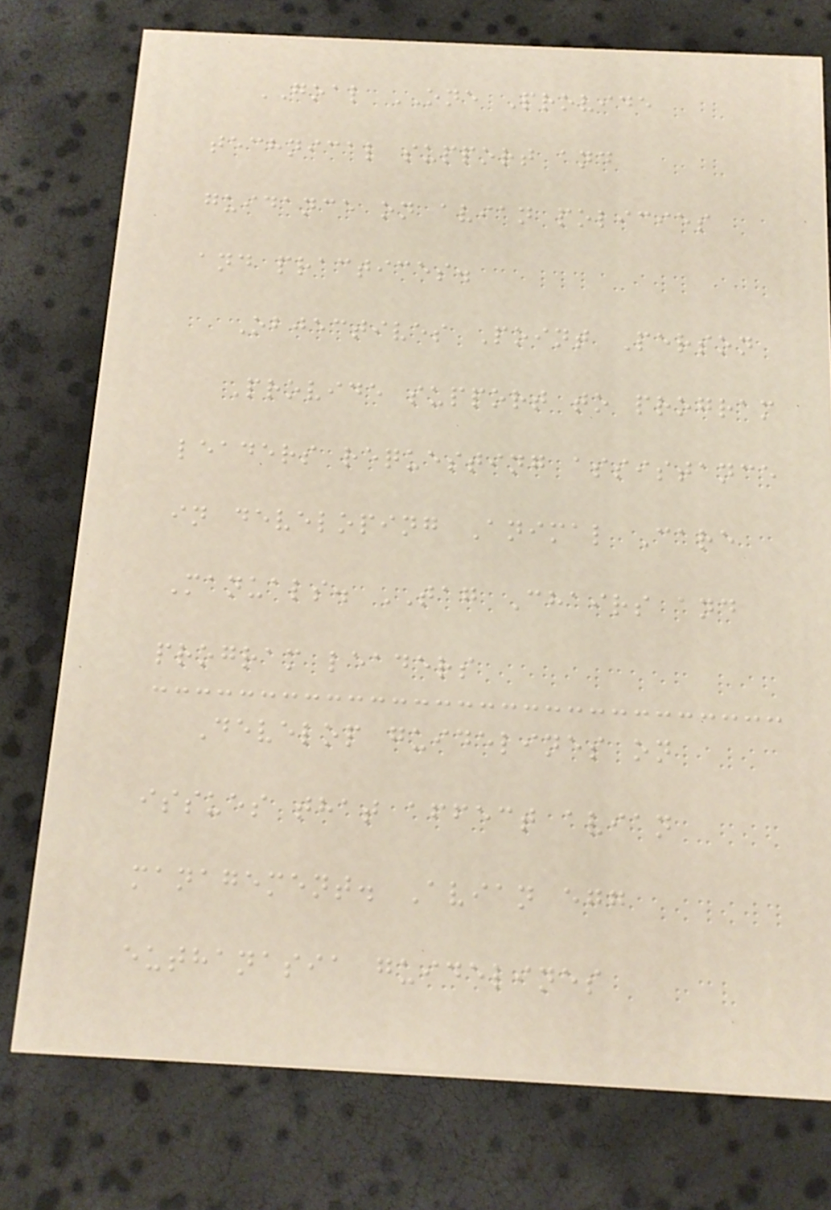GOAL ONE Provide
technical support and
guidance on avian policies
and practices.
Objectives Point Person
Provide support to program
leaders requesting assistance
in developing Animal Care
Manuals. TAG Chairs and
program leaders
Develop guidelines on
issues that affect avian
management. Avian egg
euthanasia guidelines
